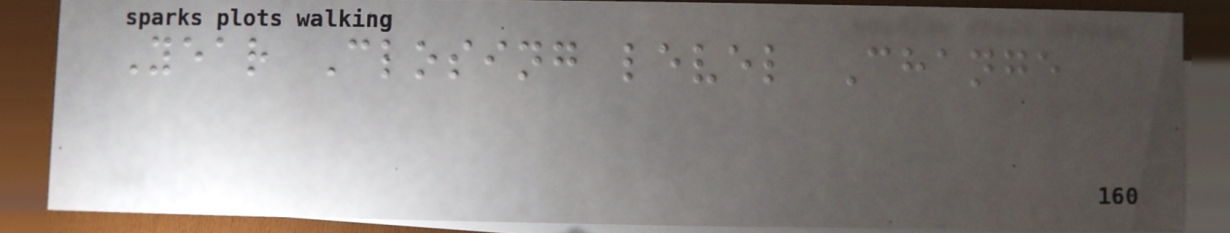Year Closing level Change
